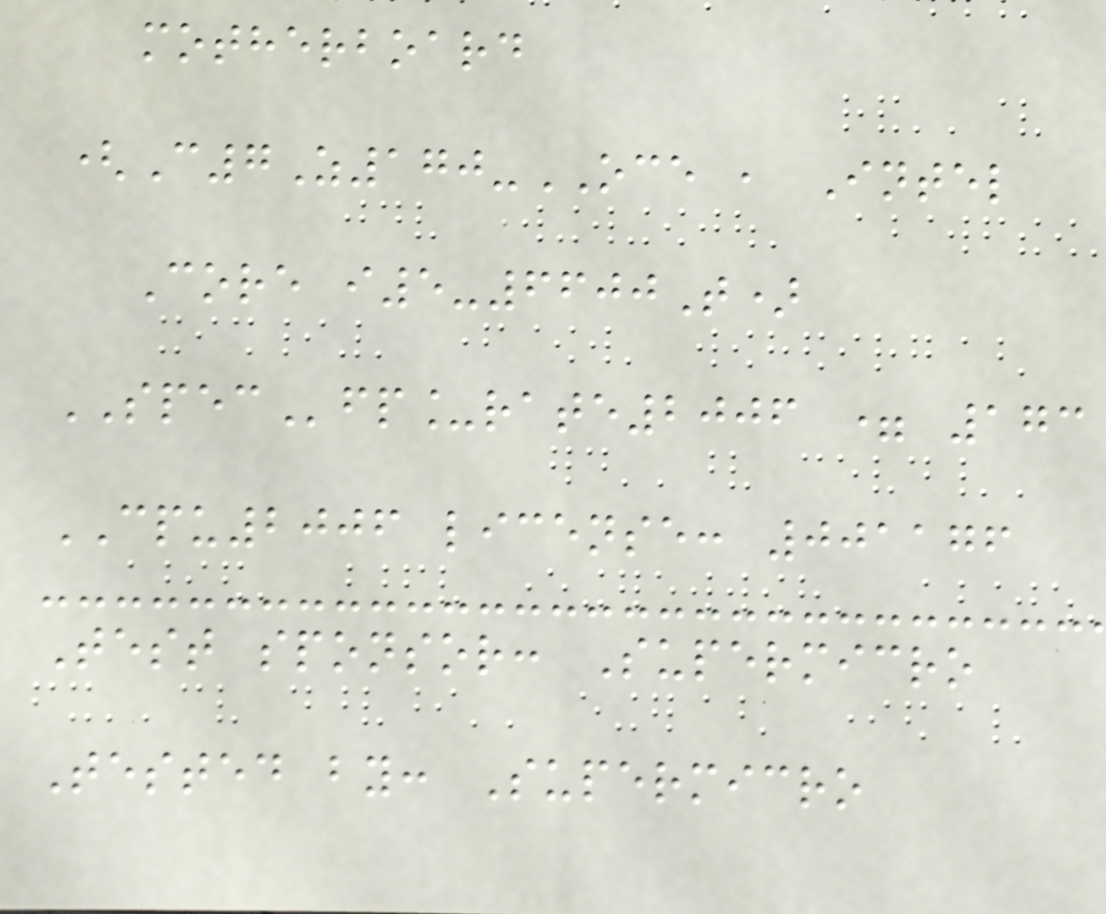motherboard
(C7Z170-OCE , Intel
Core i5-6600T)
SPECfp_rate2006 = 173
CPU2006 license: 001176
Test sponsor: Supermicro
Tested by: Supermicro
